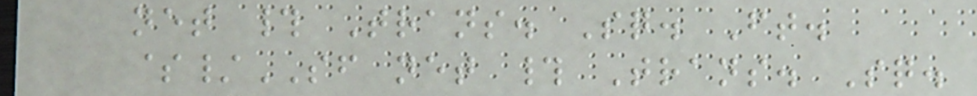net # Trans. Sq. Ft.
$/SF net # Trans. Sq.
